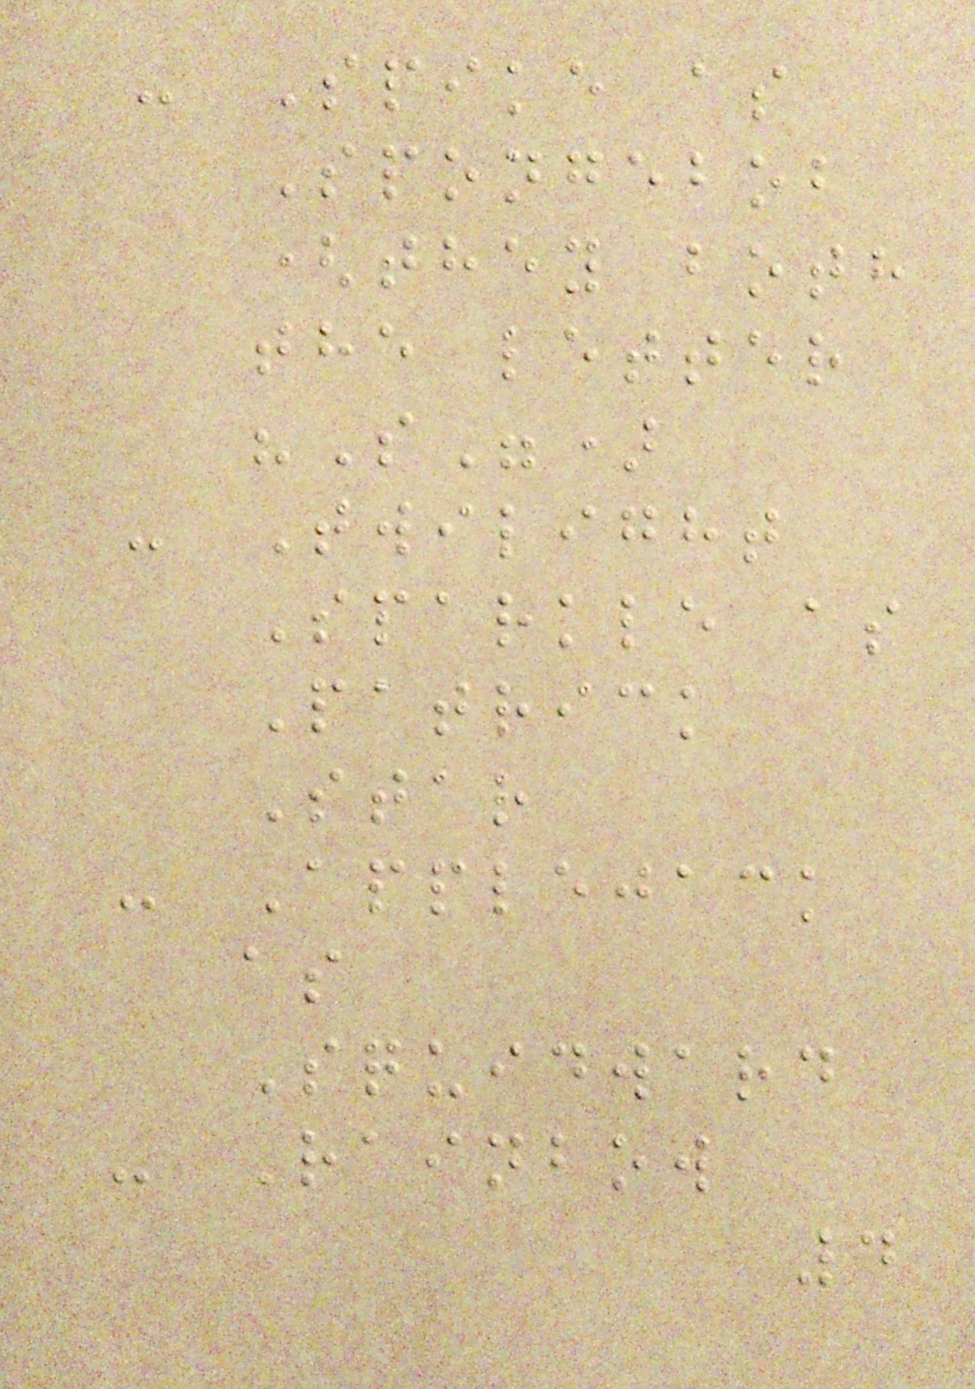- Spike as
Spongebob
(they both
the letter
"S")
- Twilight
Sparkle as
Patrick
Star
- Applejack
as
Squidward
- Rainbow
4
